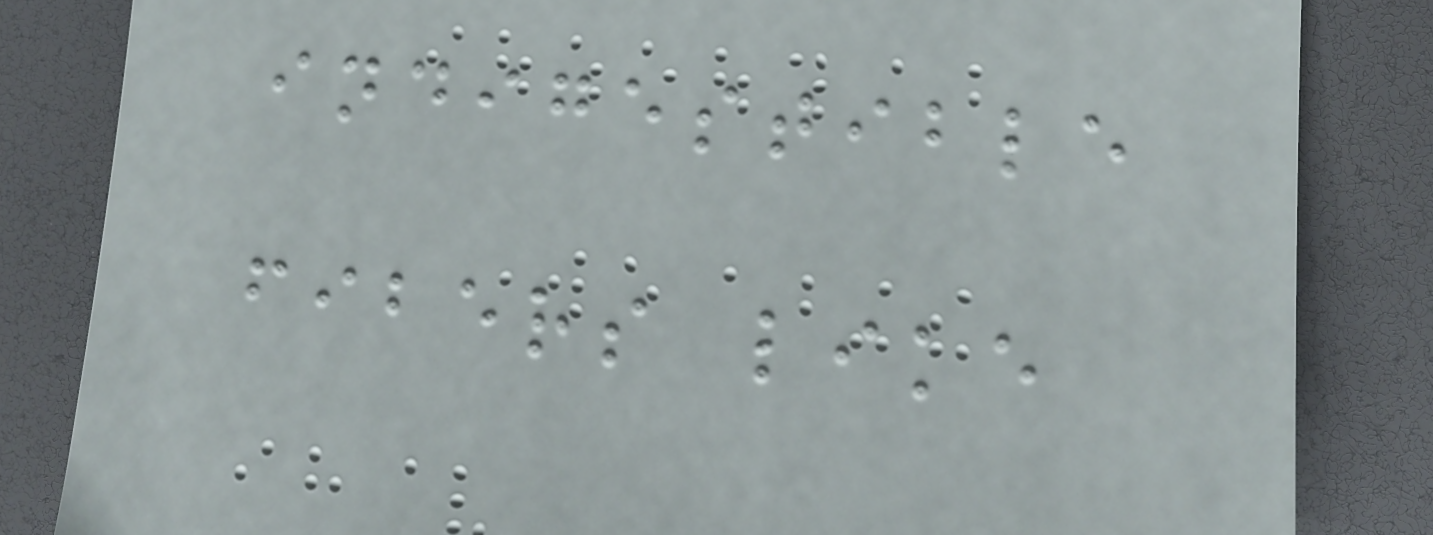indigestible
fibers like
